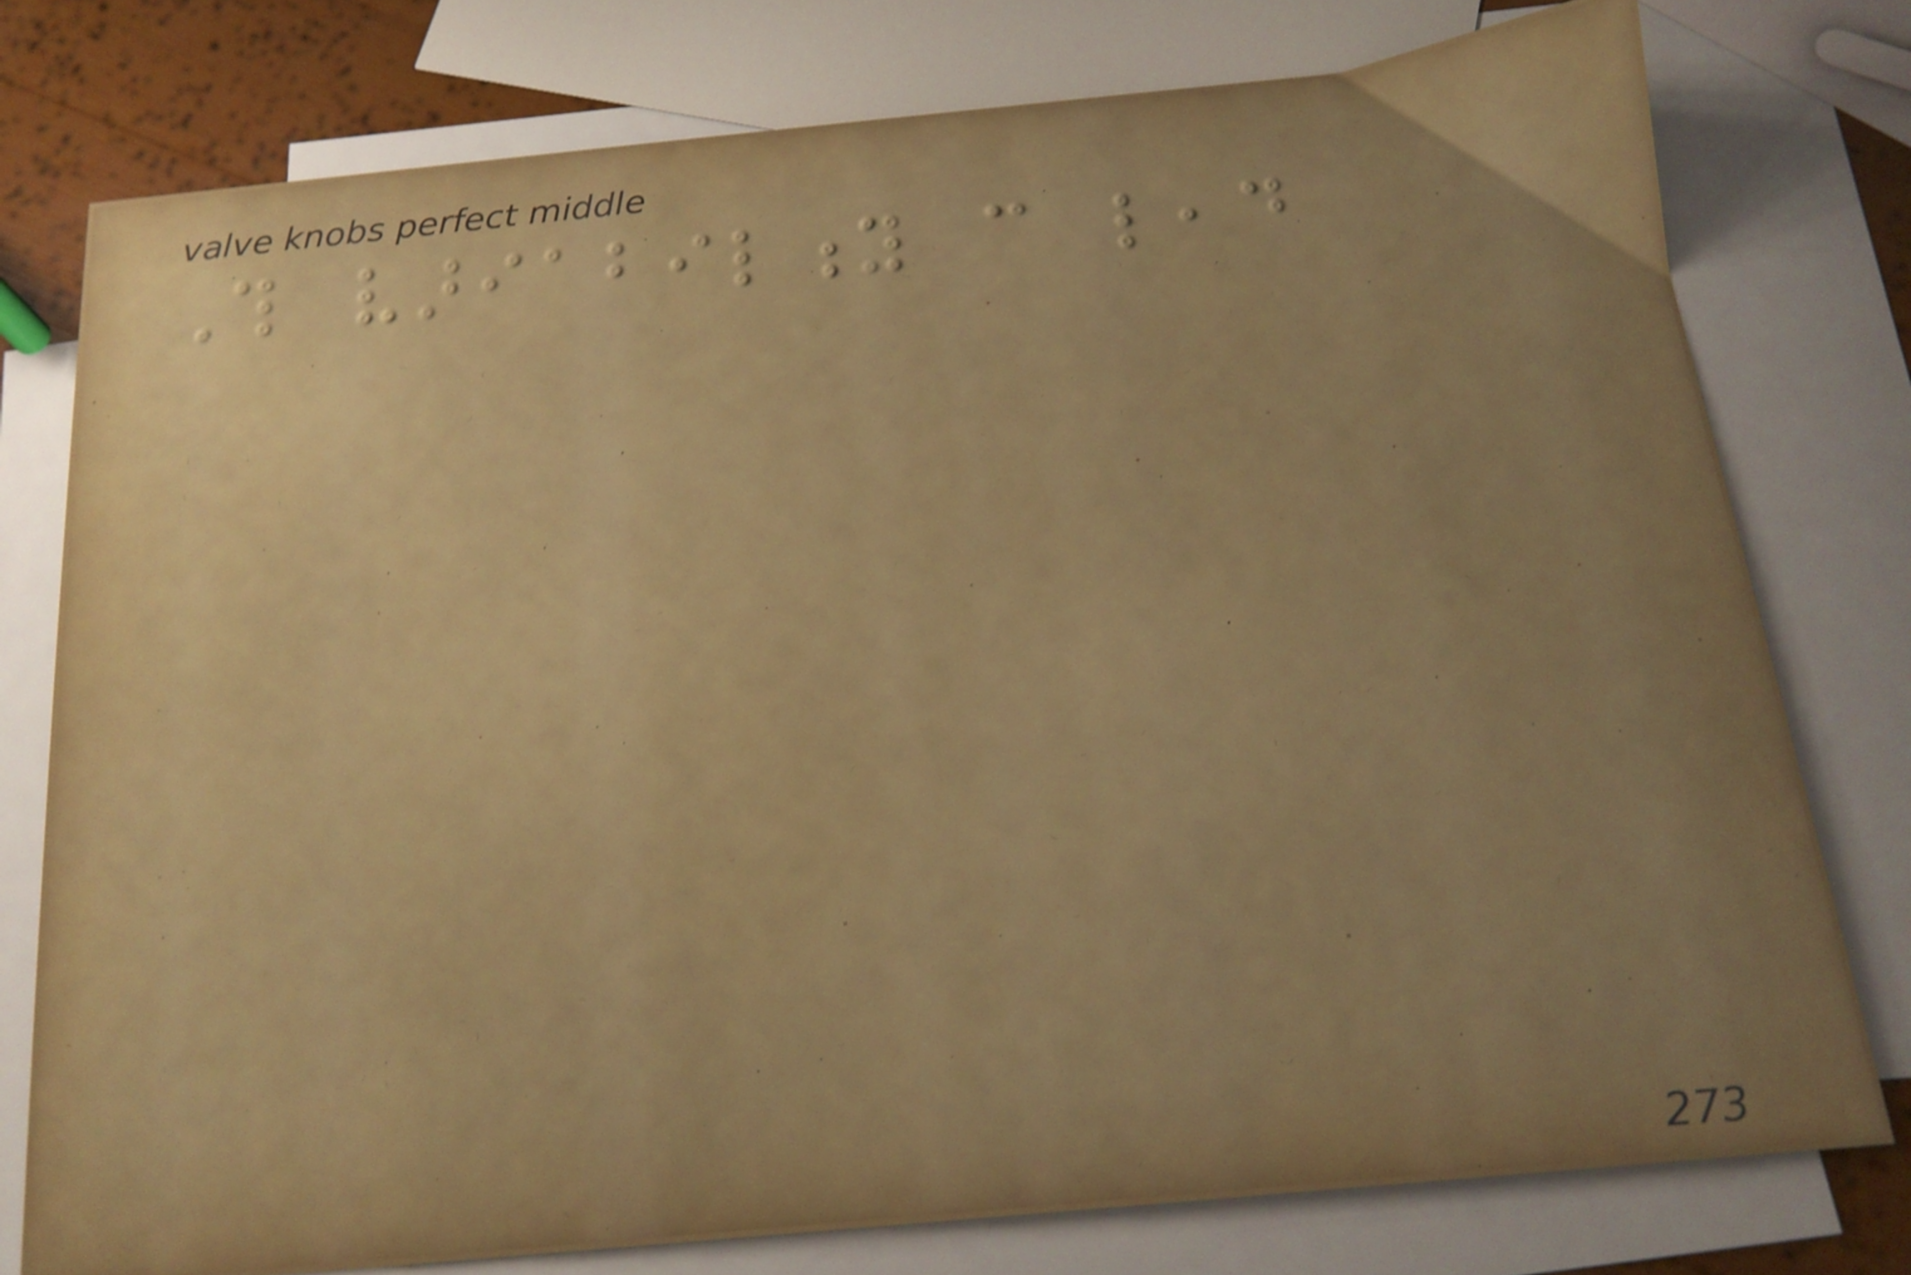This variability can lead
